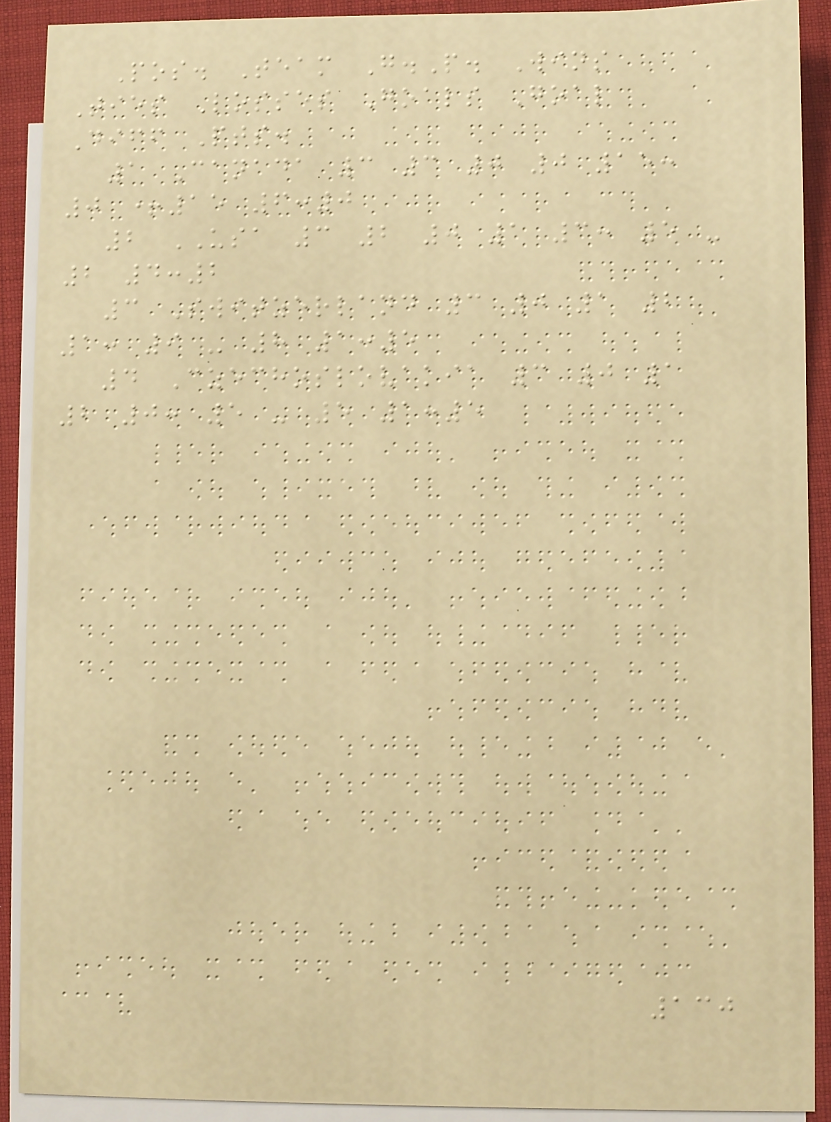Pos. Team G.P. Wins
Ties Losses Goals Goal
Diff Pts.
1 Canada 3 3 0 0 15:
0 +15 6:0
2 USA 3 2 0 1 3: 5 -
2 4:2
3 Switzerland 3 0 1 2
1: 9 - 8 1:5
4 Czechoslovakia 3 0 1
2 0: 5 - 5 1:5
130
